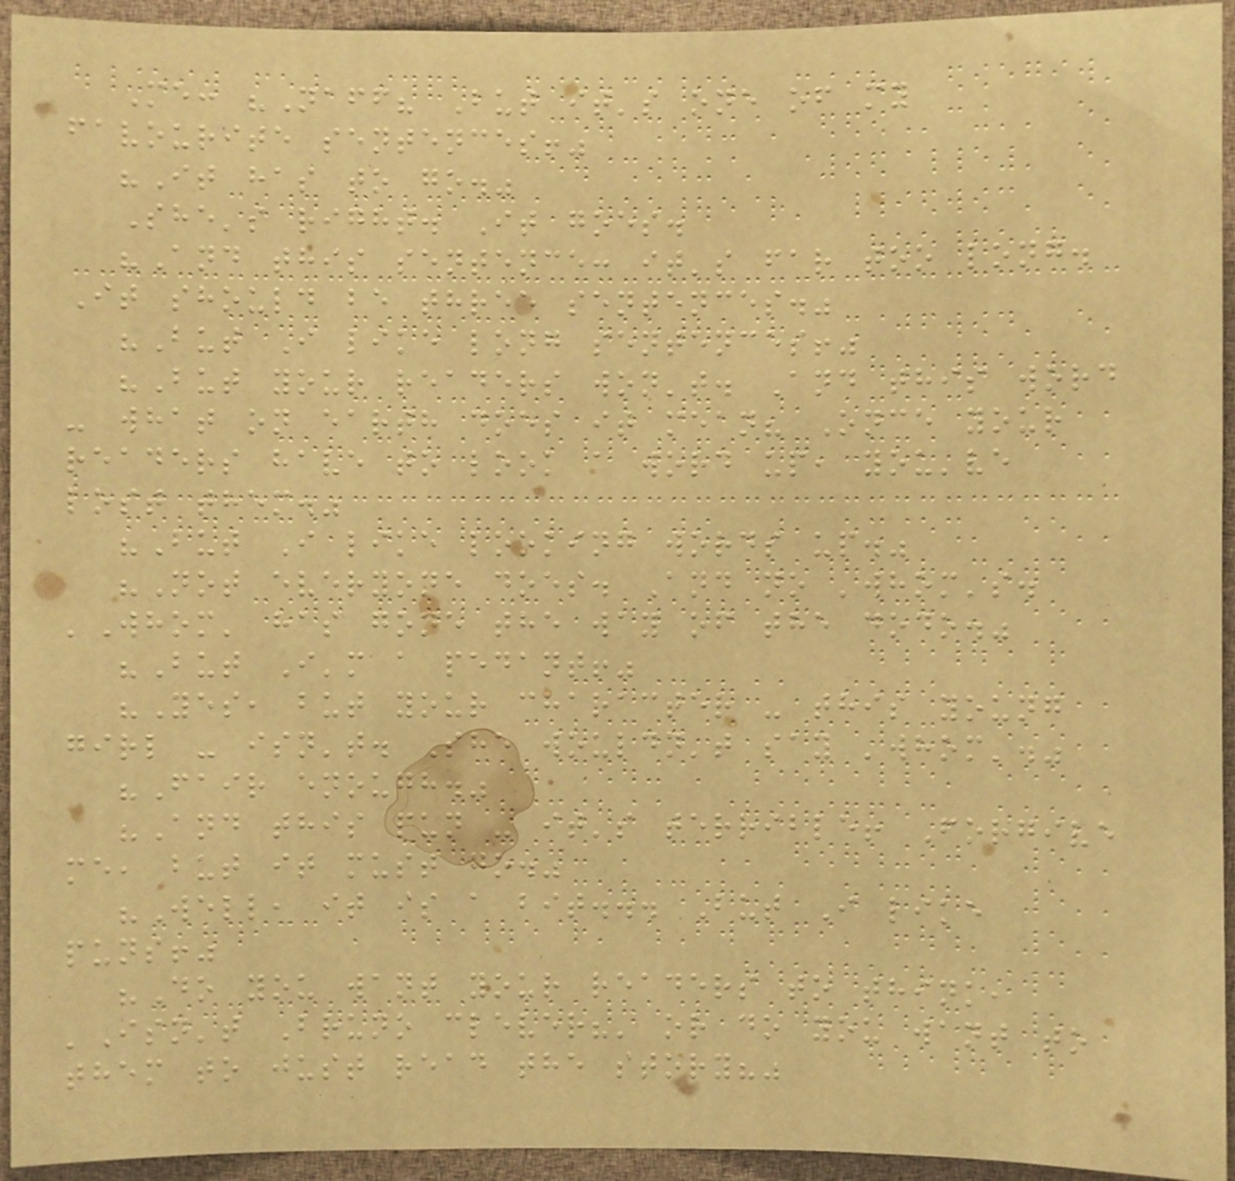Me: "Naff? But it's one of my
favourite sentences!"
"It has to go."
She's right. It goes.
"And this sentence: it's far too long.
It should be three sentences."
"But I like long sentences!"
"But your readers won't. And this word
- what on earth does it mean? Once your
readers have to look a word up, you've
lost them."
"But I like looking words up."
"Not everyone does. And no 'whom's.
'Whom' has gone the way of the dodo."
"But I'm a pedant!"
"Yes, but your character - this young
girl - isn't. She wouldn't say 'whom'."
"Fair enough."
"And this pun - it's terrible! Forgive
me, but it must go."
"Well, it is a bit... But I like
puns!"
"Do you want your readers to think,
'Isn't Bruno clever?' or do you want to
them to just read the story?"
